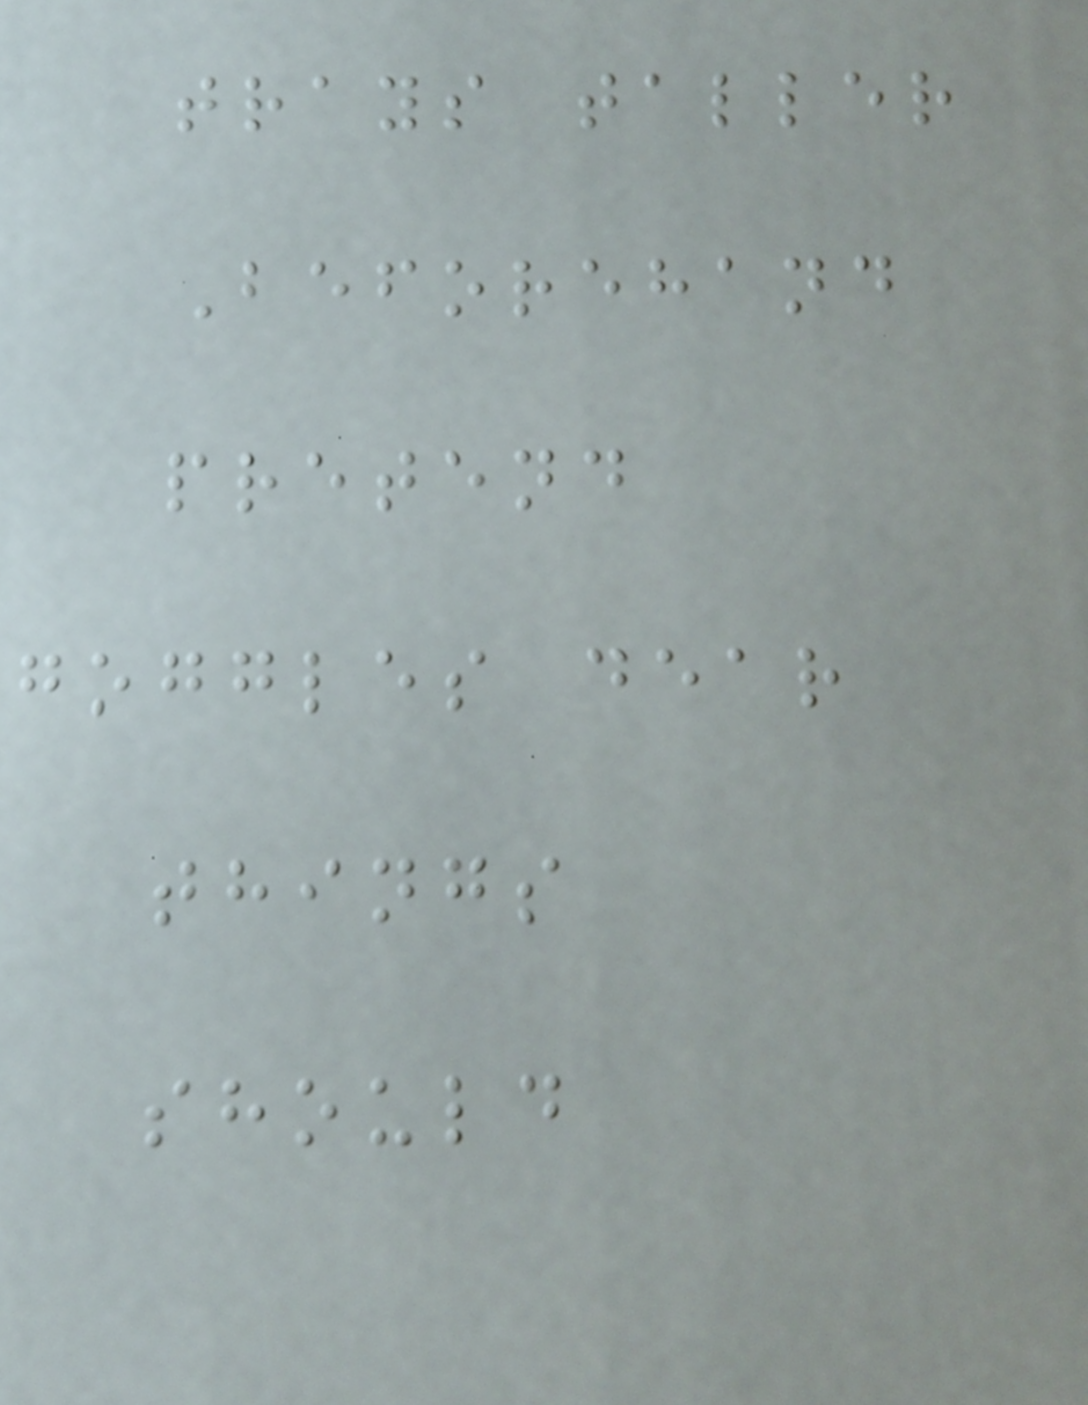trays taller
Beforehand
pretend
goggles dear
things
should
